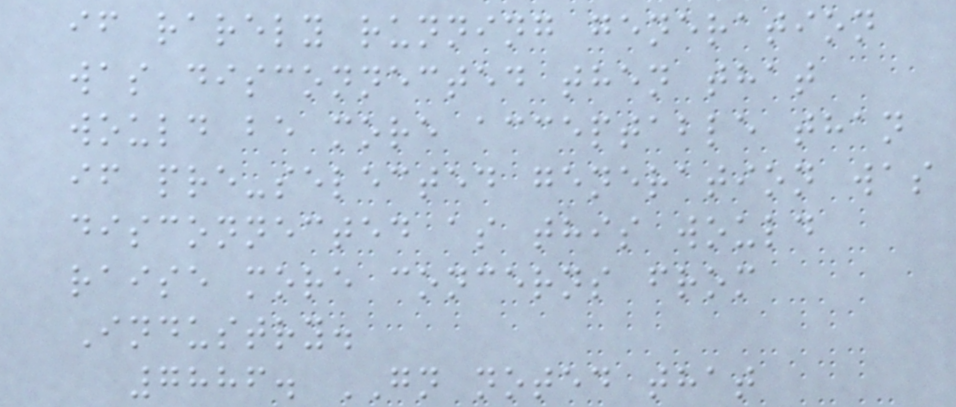if rarely running generation
was disconnected then that
would be more acceptable than
if pre-selected generation was
disconnected as this would
raise more concerns from
Industry.
7886. GN noted that
